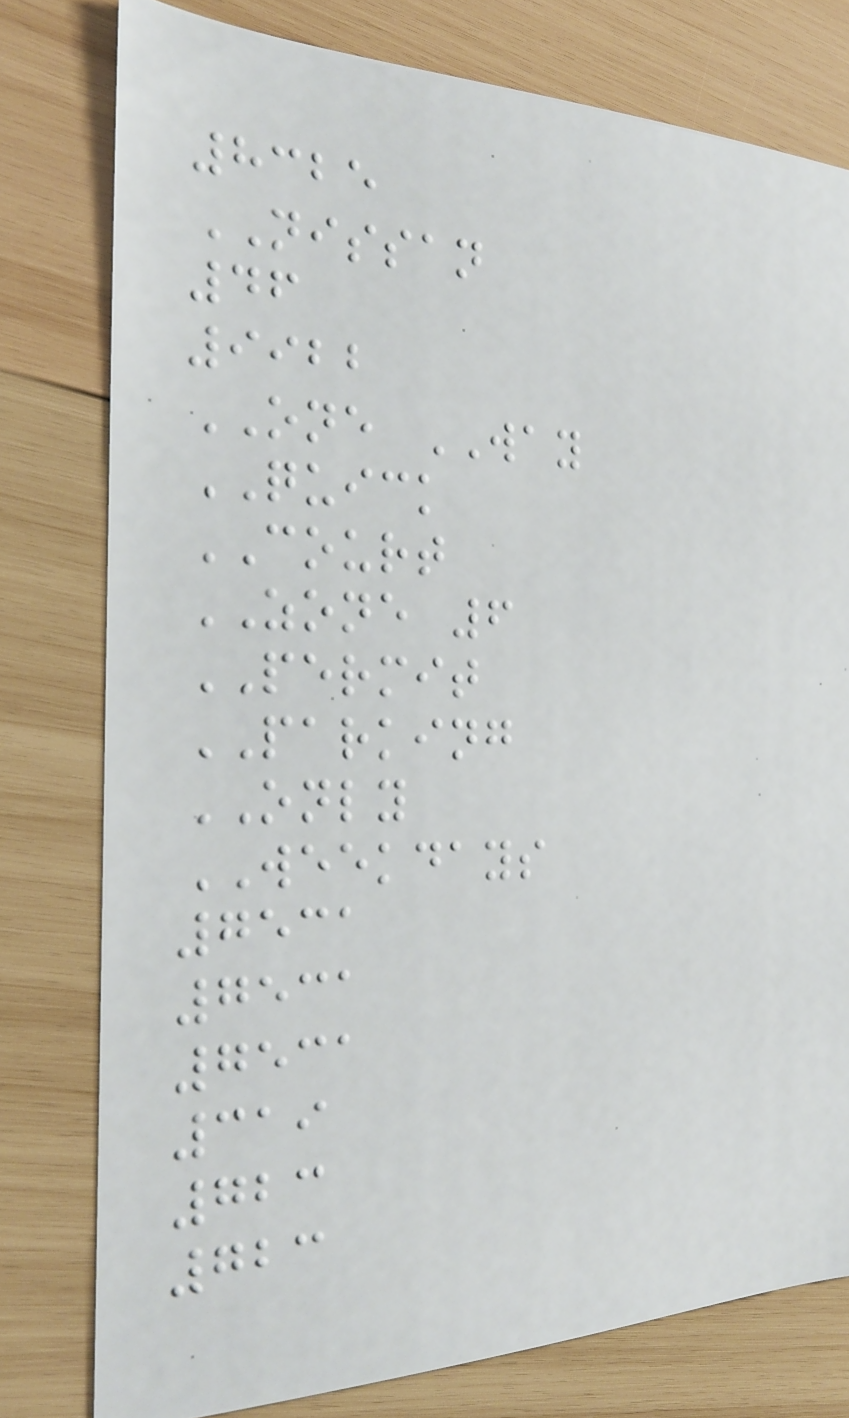8325
NISSAN
46
9922
ONE WAY
QUICK
COURT
ZONE 6
PERMIT
PARKING
ONLY
WEEKDAYS
7531
7531
7531
319
723
723
